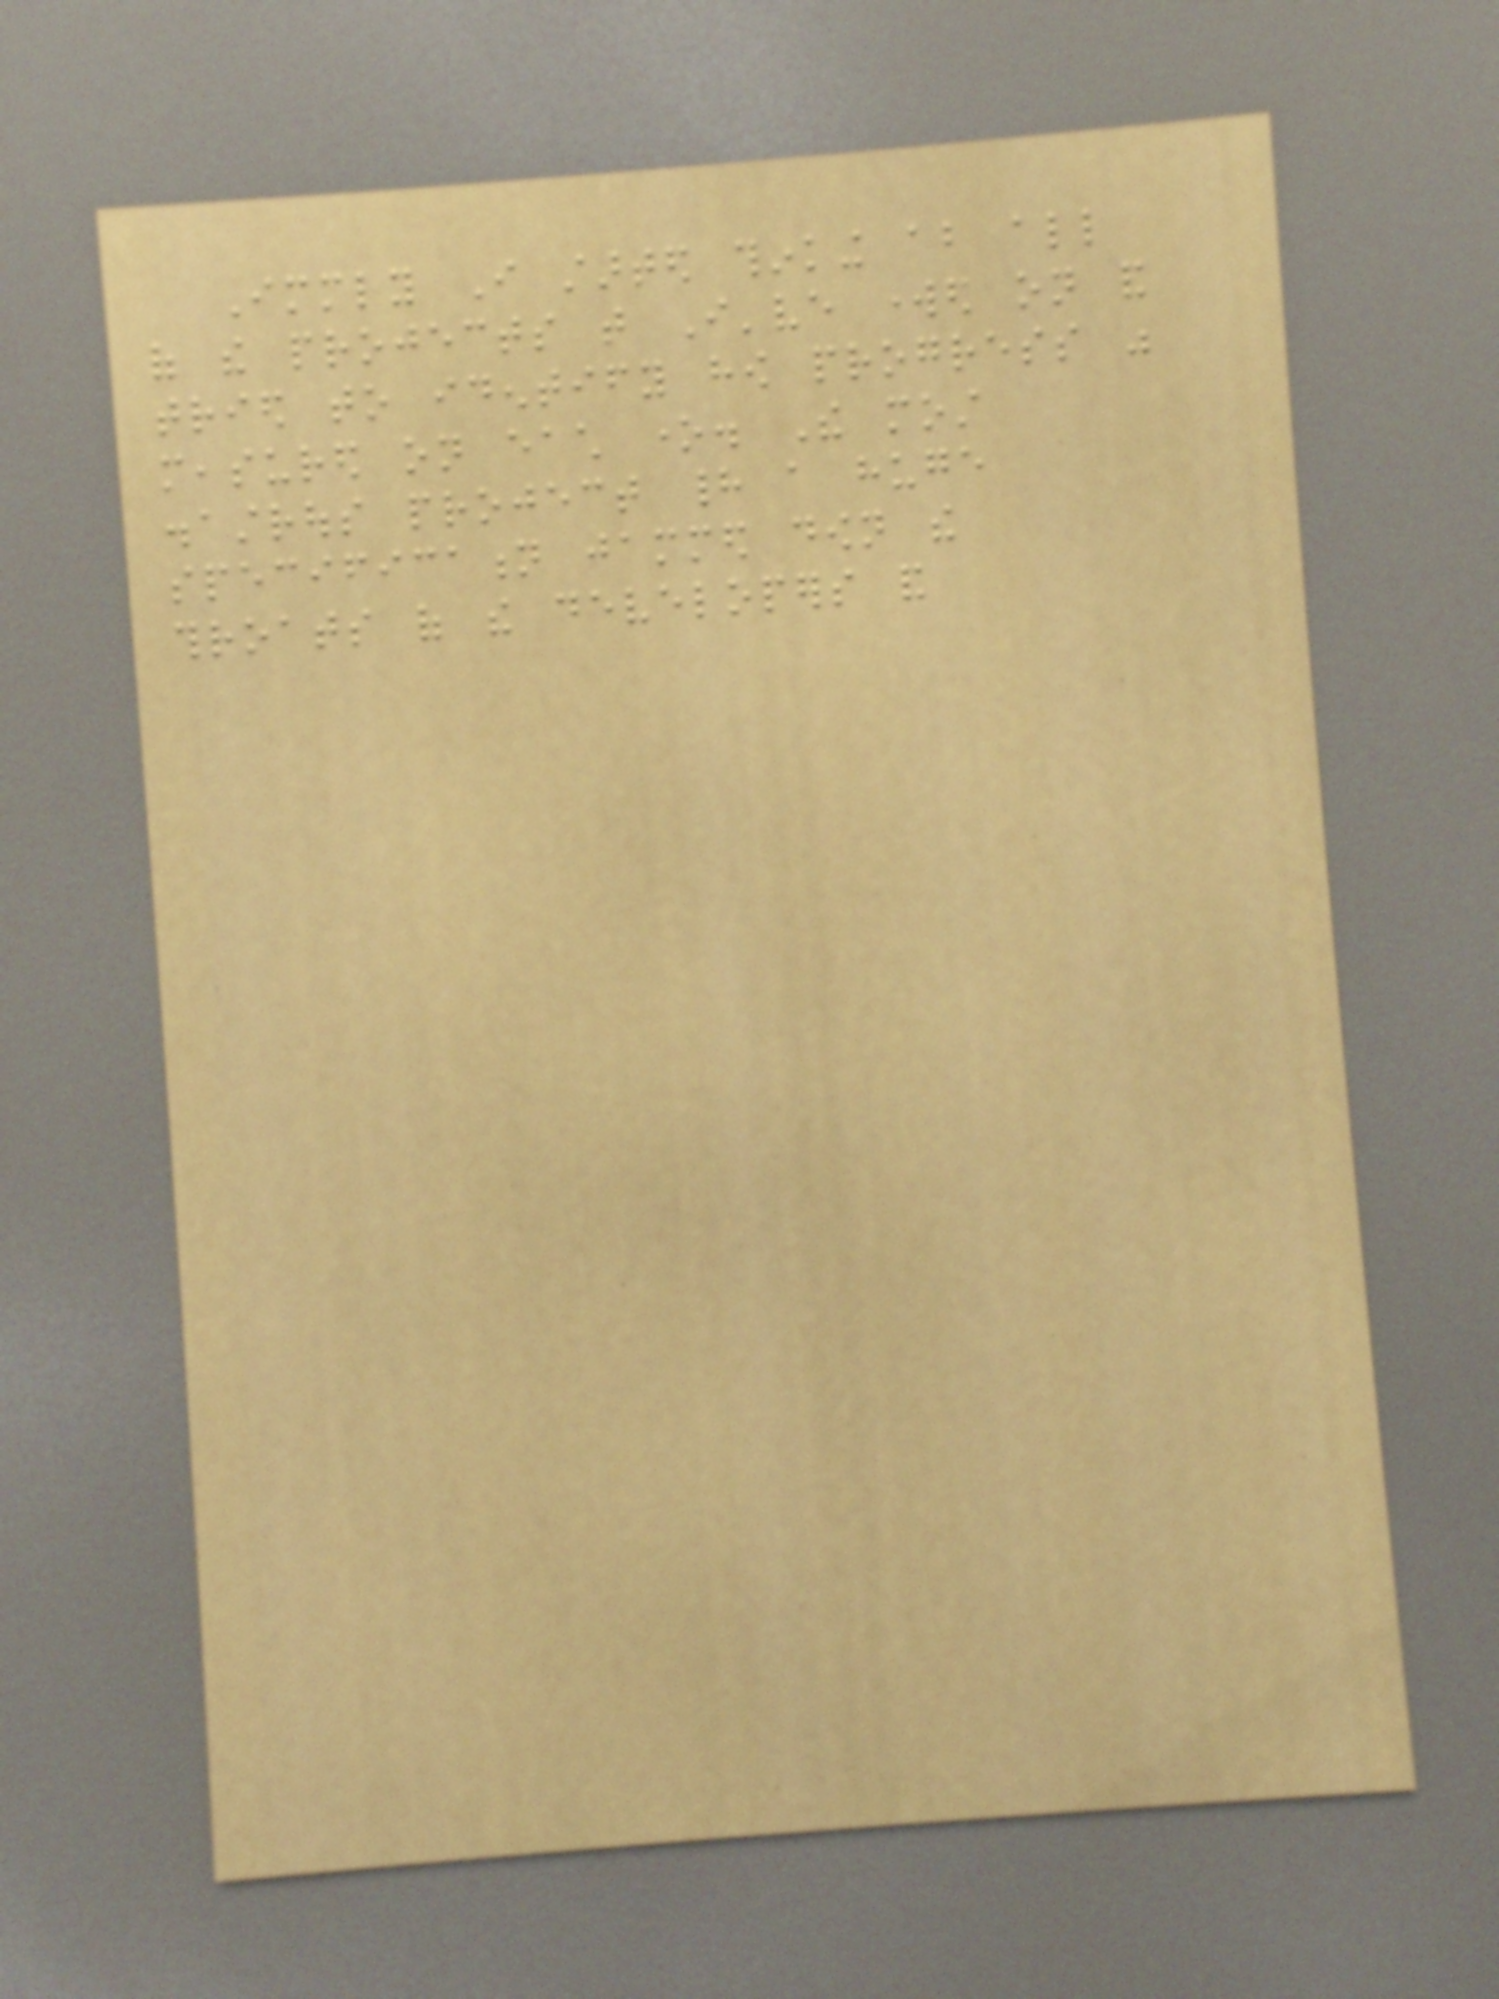Immediately I started thinking about all
of the projects that I've worked on and
tried to identify how progress was
measured on each one. The most
disastrous project had a huge
specification jammed down the
throats of the developers and
